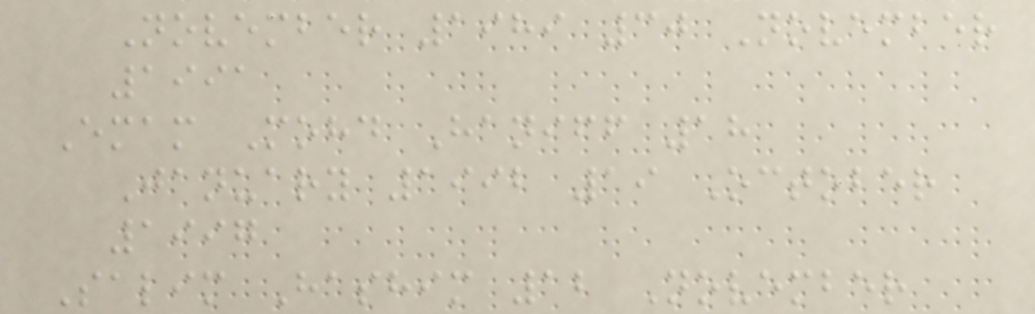November 1989 30 November
1991
Emam Mohd Haniff 18
January 1992 19 October
1997
Salim Hashim 12 November
